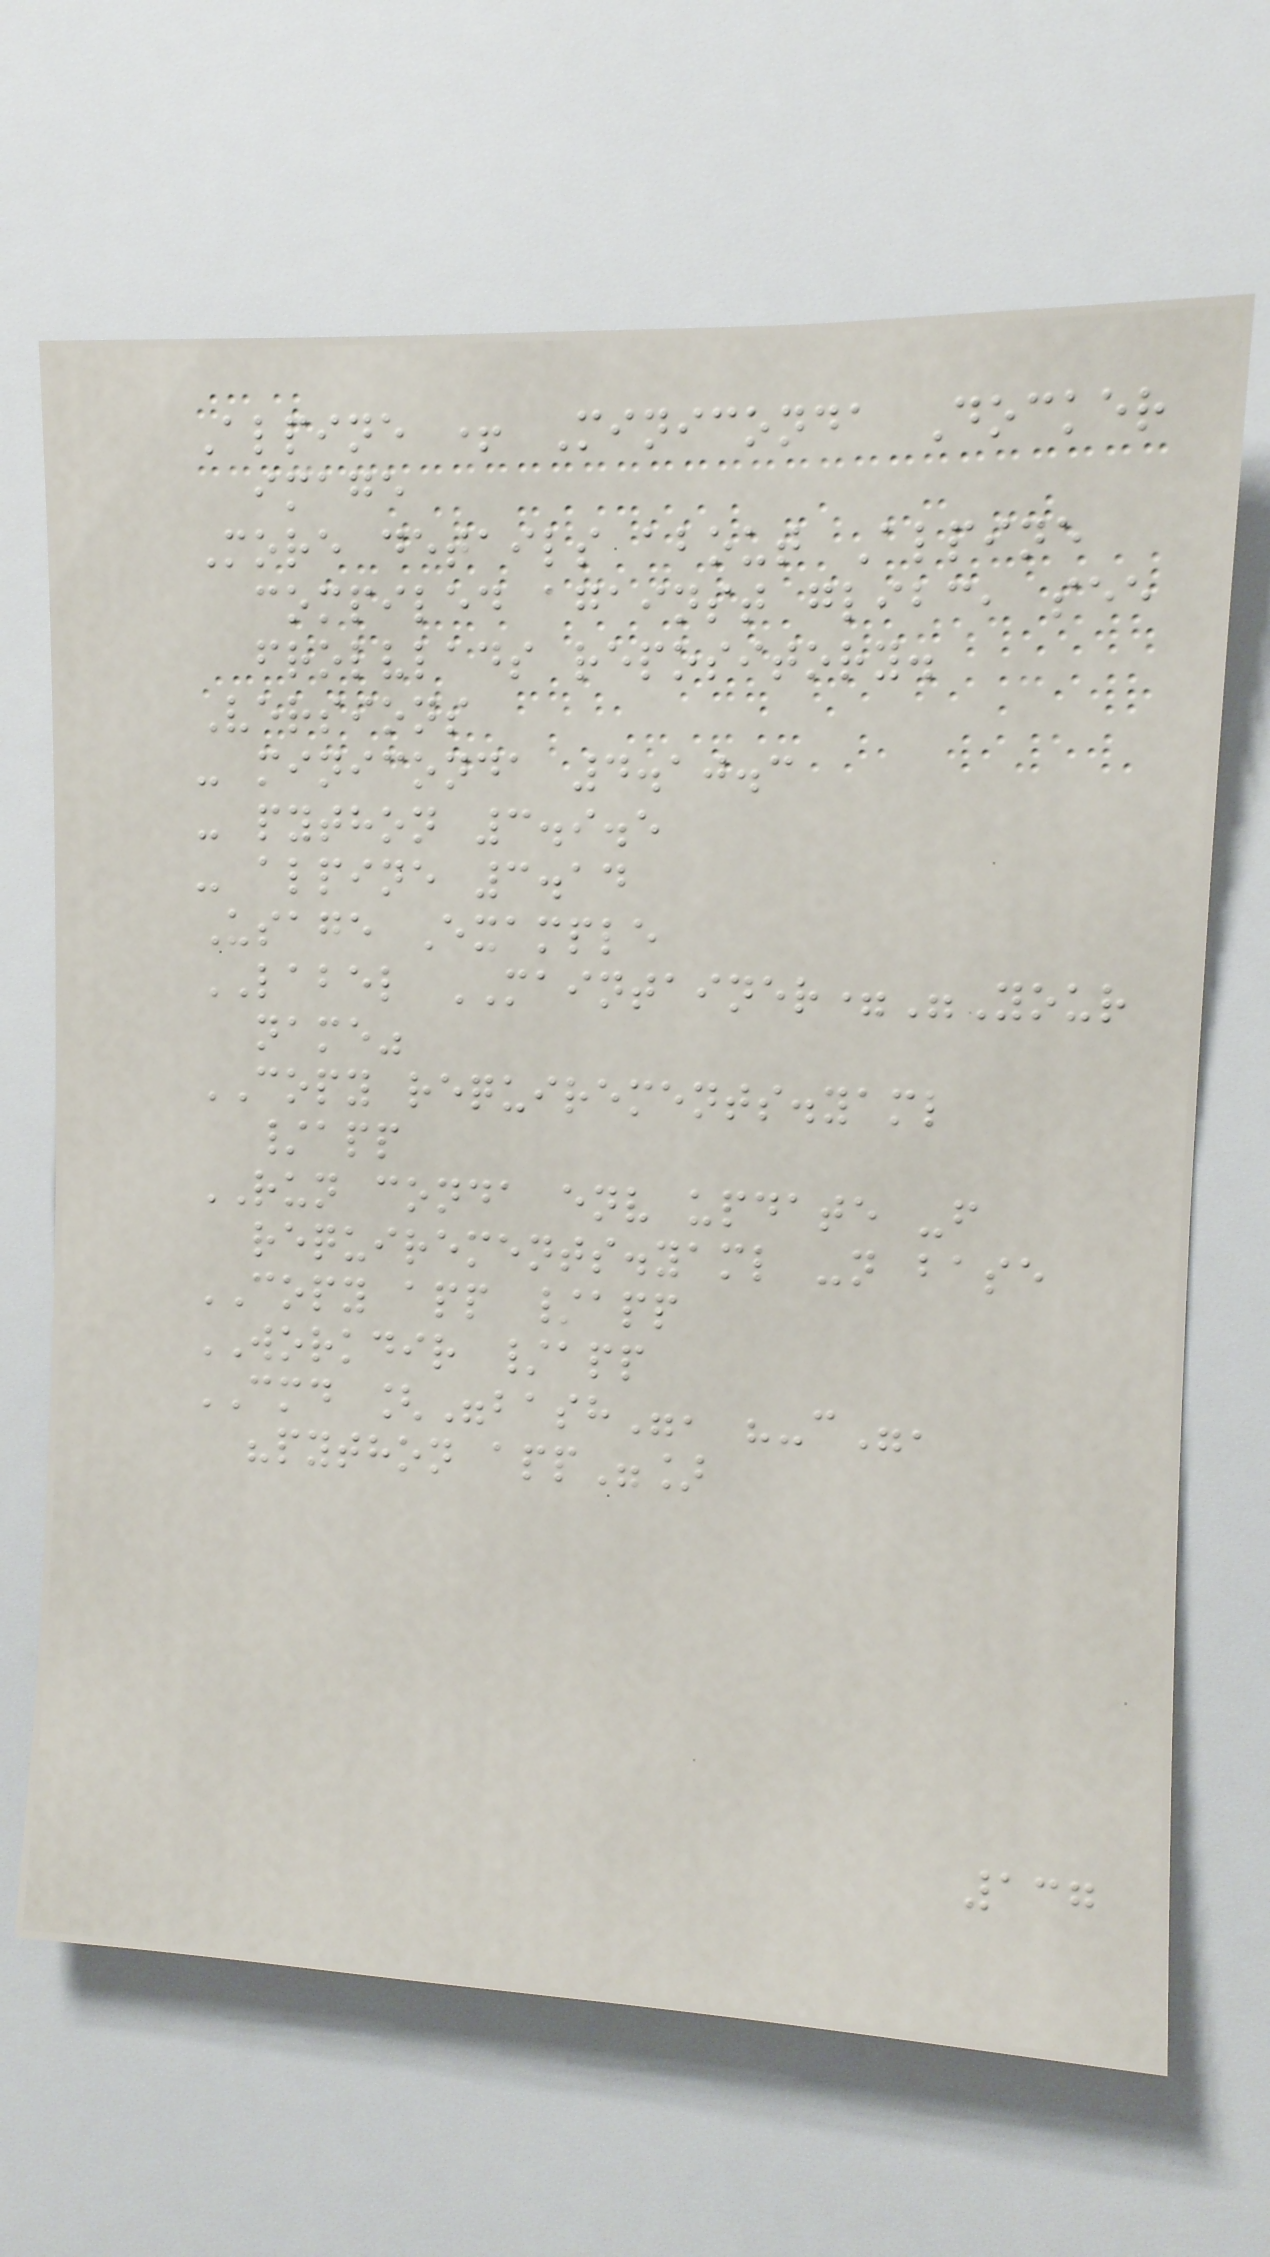Alpine + Miniconda Docker
image
More details about Alpine
compiled against glibc, see
frolvlads repository.
Versions
- miniconda 4.10.3
- python 3.9.5
- alpine 3.14
Usage Example
LABEL MAINTAINER="Your
name"
COPY requirements.yaml
/app
RUN conda env update -f
requirements.yaml -n base
COPY app /app
WORKDIR /app
CMD ["bash", "-c",
"python app"]
137
